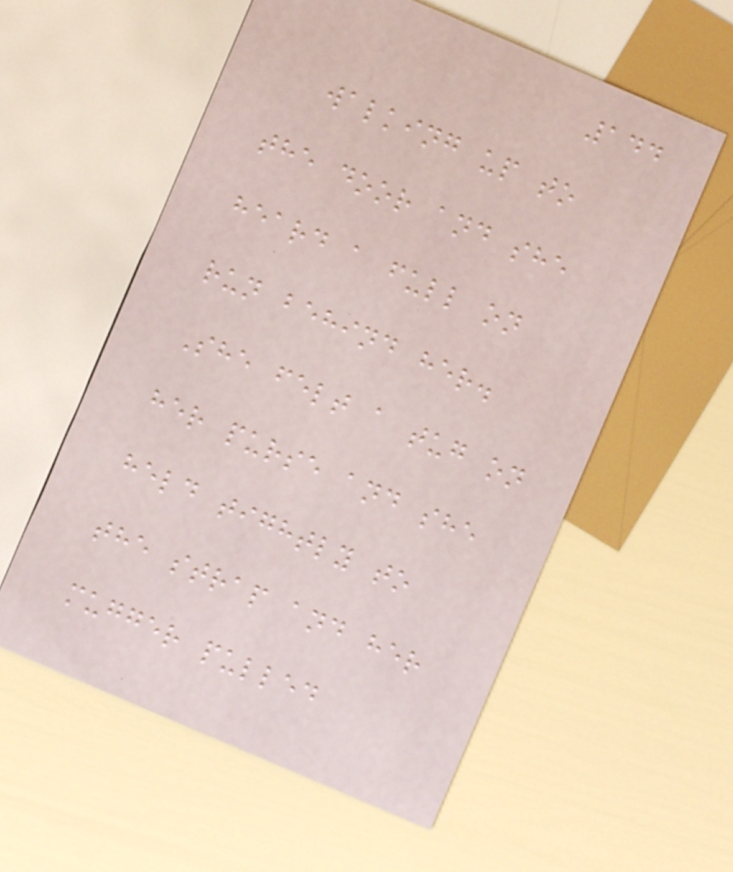144
walking up to
the door and she
heard a full on
run behind her.
She felt a tug on
her purse and she
held tightly to
the strap and her
mugger pulled
